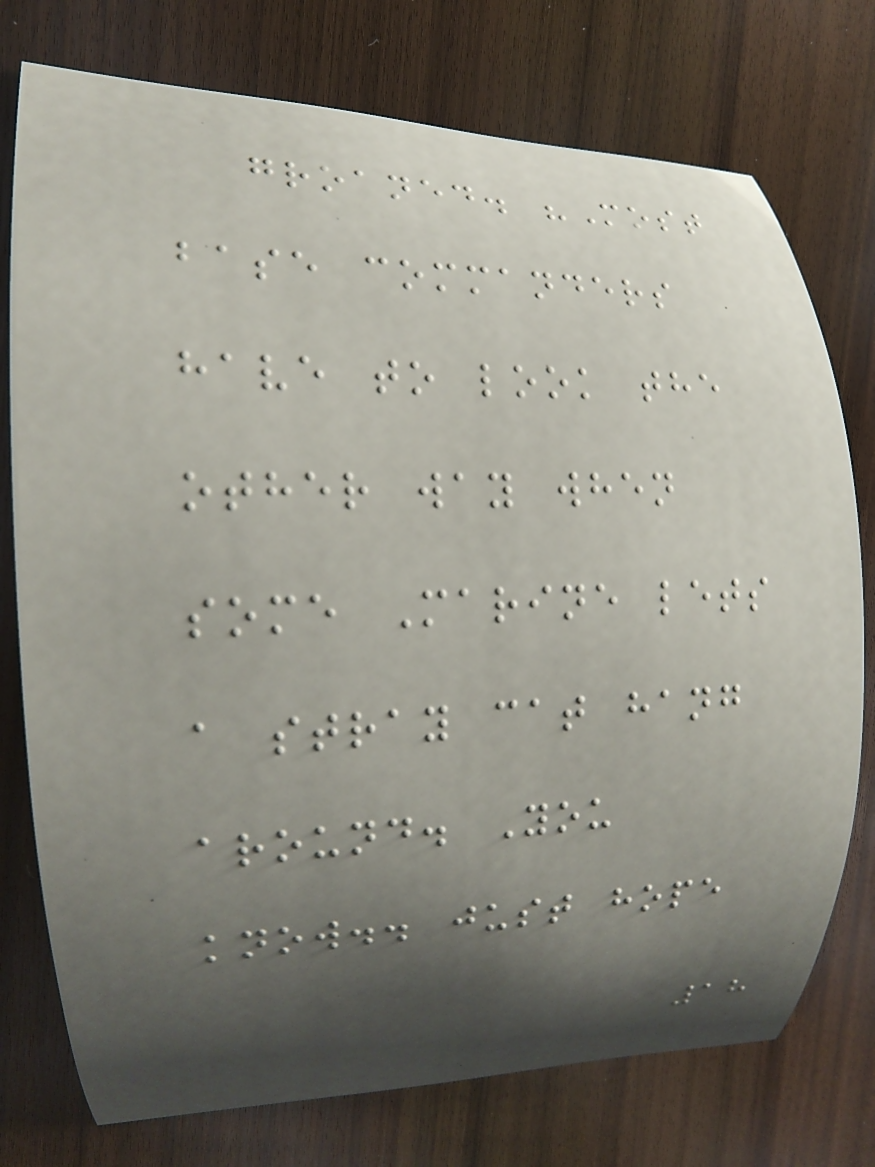groaned. "Most
base commanders
have to look the
other way when
some Marine lets
a stray cat hang
around. You
know.. just hope
18
